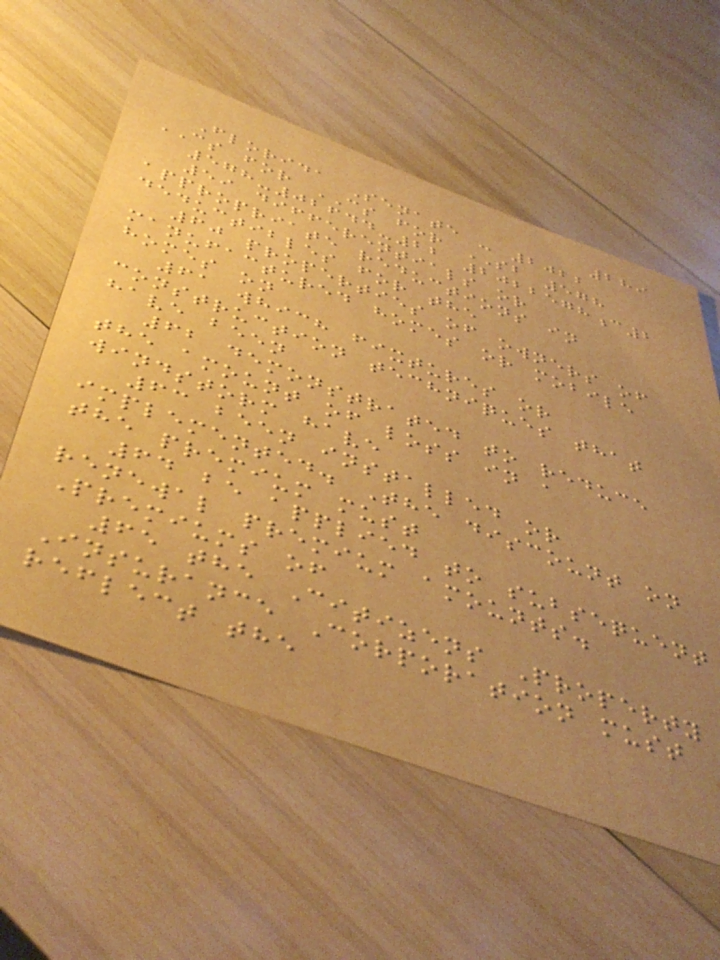289
Florida Senate - 2022
CS for CS for SB 578
578-02644-22 2022578c2
59 differentials or
appropriate reductions in
deductibles for the
60 properties of owners of
manufactured homes or mobile
homes on
61 which fixtures or
construction techniques that
have been
62 demonstrated to reduce
the amount of loss in a
windstorm have
63 been installed or
implemented. The discount on
the premium must
64 be applied to subsequent
renewal premium amounts.
Premiums of
65 the Citizens Property
Insurance Corporation must
reflect the
